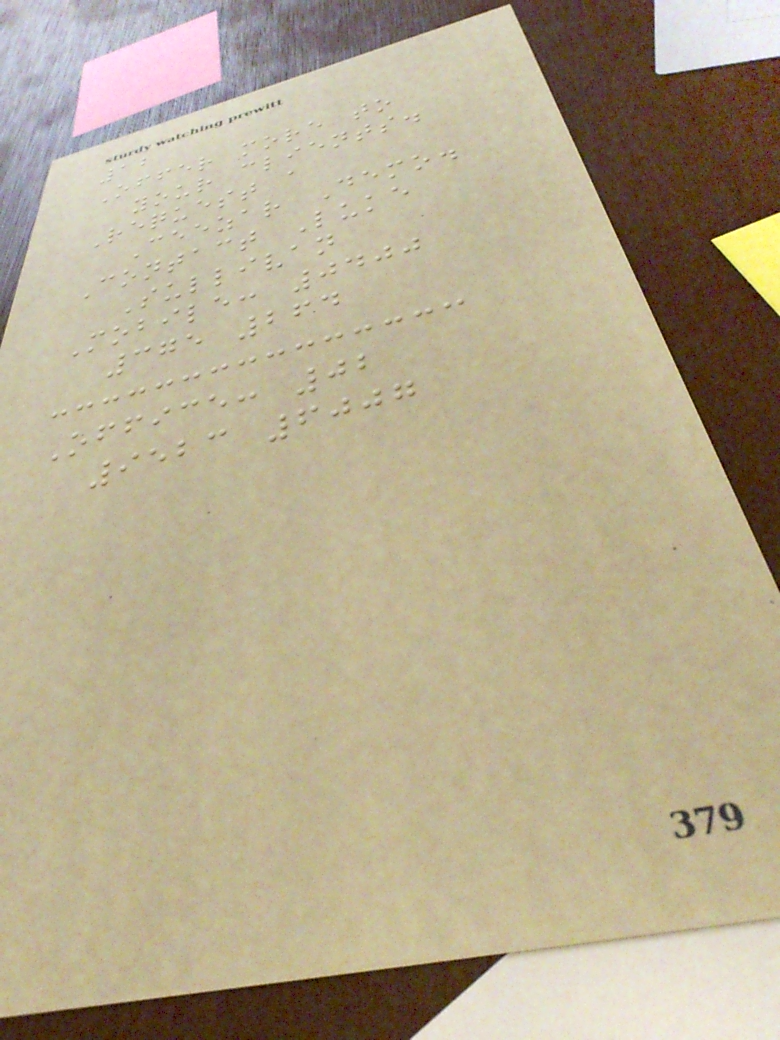12
Offer more to
your clients.
Request a
Ceezar Demo.
Contact Luke
Sullivan
Mobile: 0400
375 264
Office: 02
9523 6007
